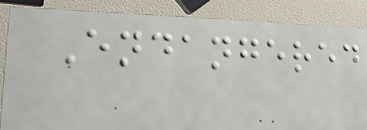Endangered
